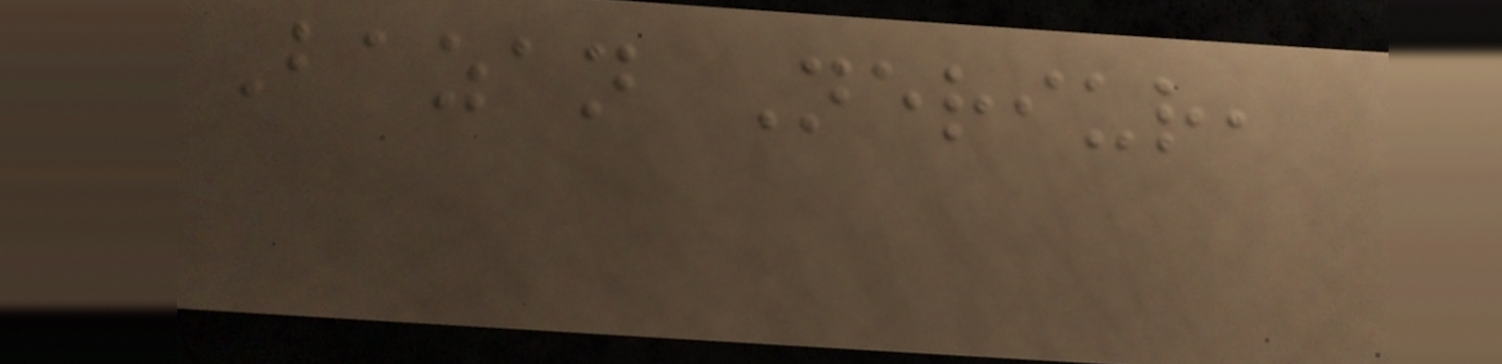Bazan Neriur,
